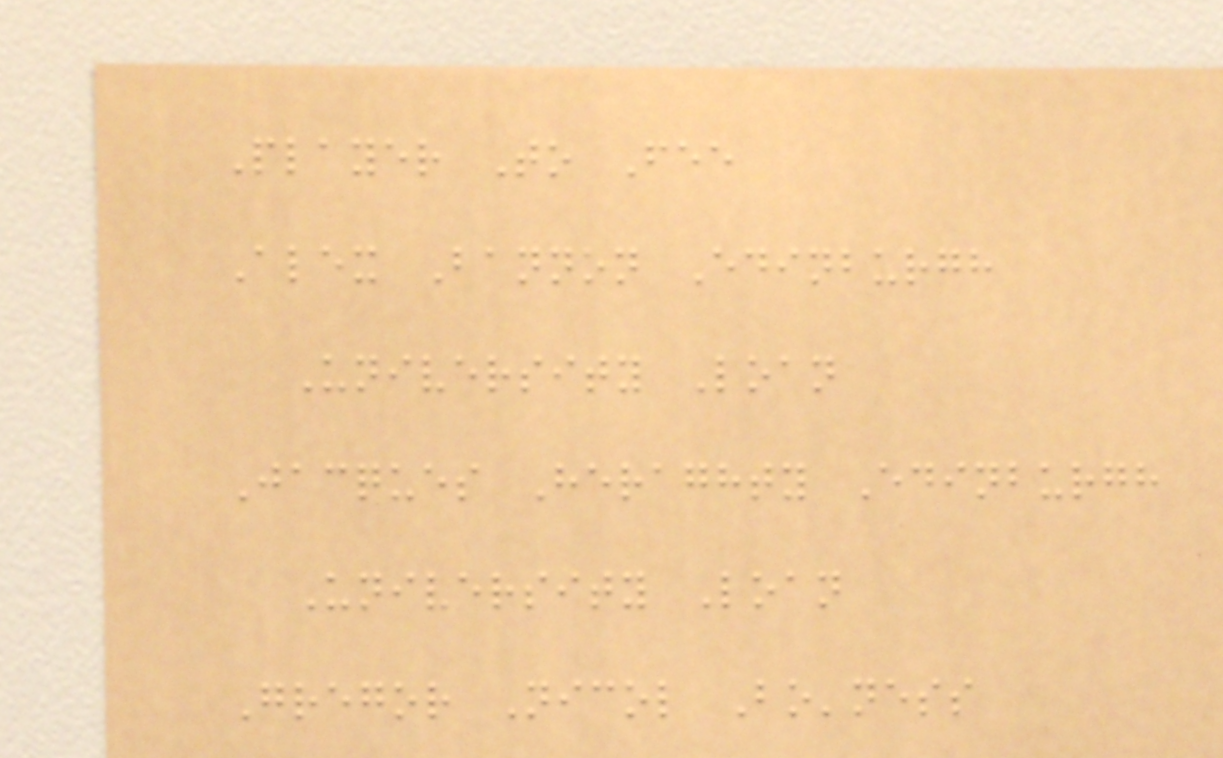Player To Fee
Alex Bannon Edinburgh
University Loan
Jacques Heraghty Edinburgh
University Loan
Gregor Nicol Bo'ness
